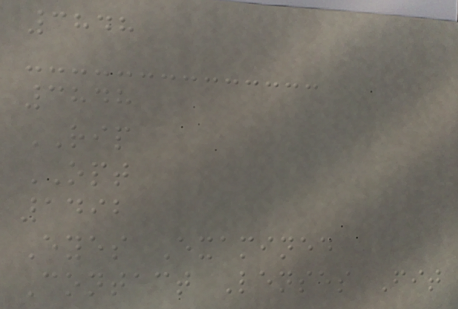3848
3848
RIP
OPT
1492
Eyes Examined
Contact Lenses Fit
